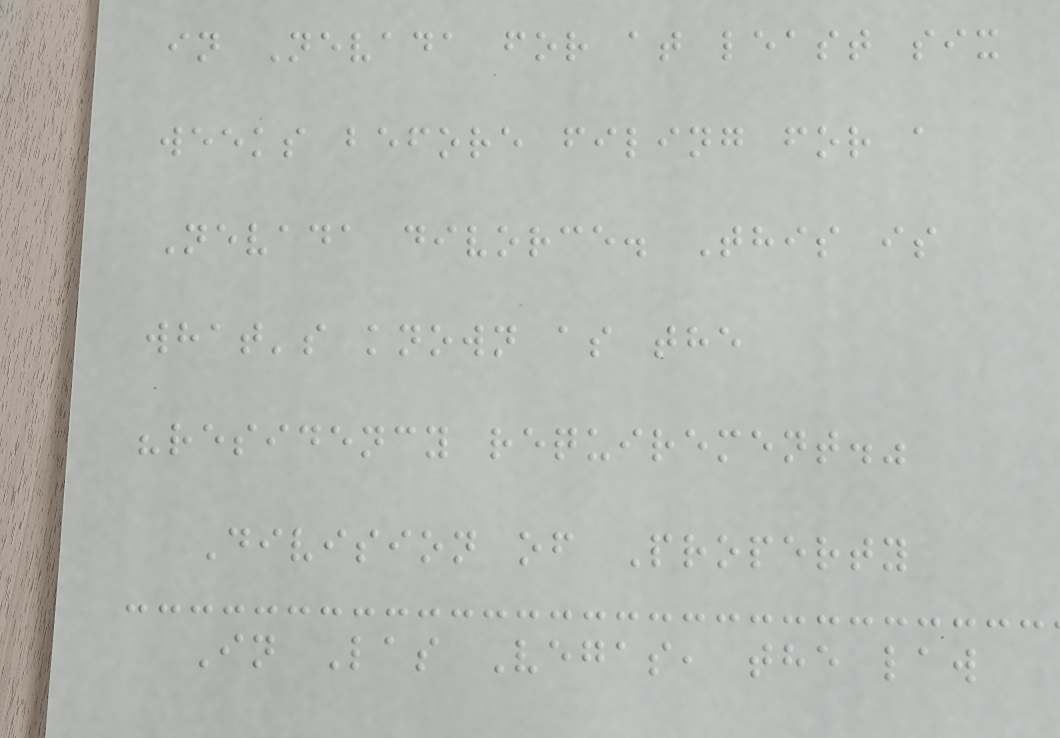in Nevada for at least six
weeks before filing for a
Nevada divorce. This is
what's known as the
"residency requirement."
Division of Property
In Las Vegas, the law
